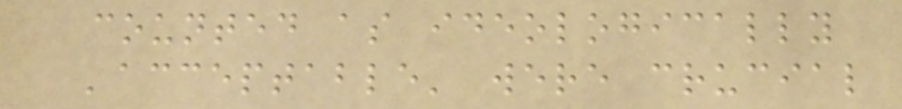counted as ideologically
'acceptable' were crucial
